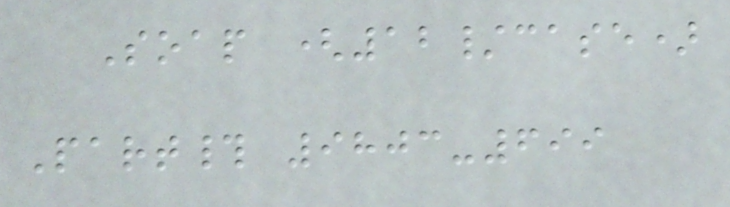Soap (12/case)
Part# 9803-699
